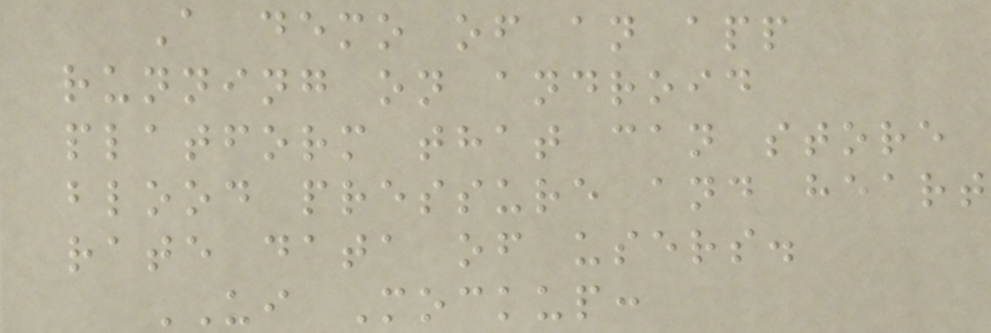A demo of an app
running on android
platform that can store
blood pressure and heart
rate data of users.
UI Mockup:
